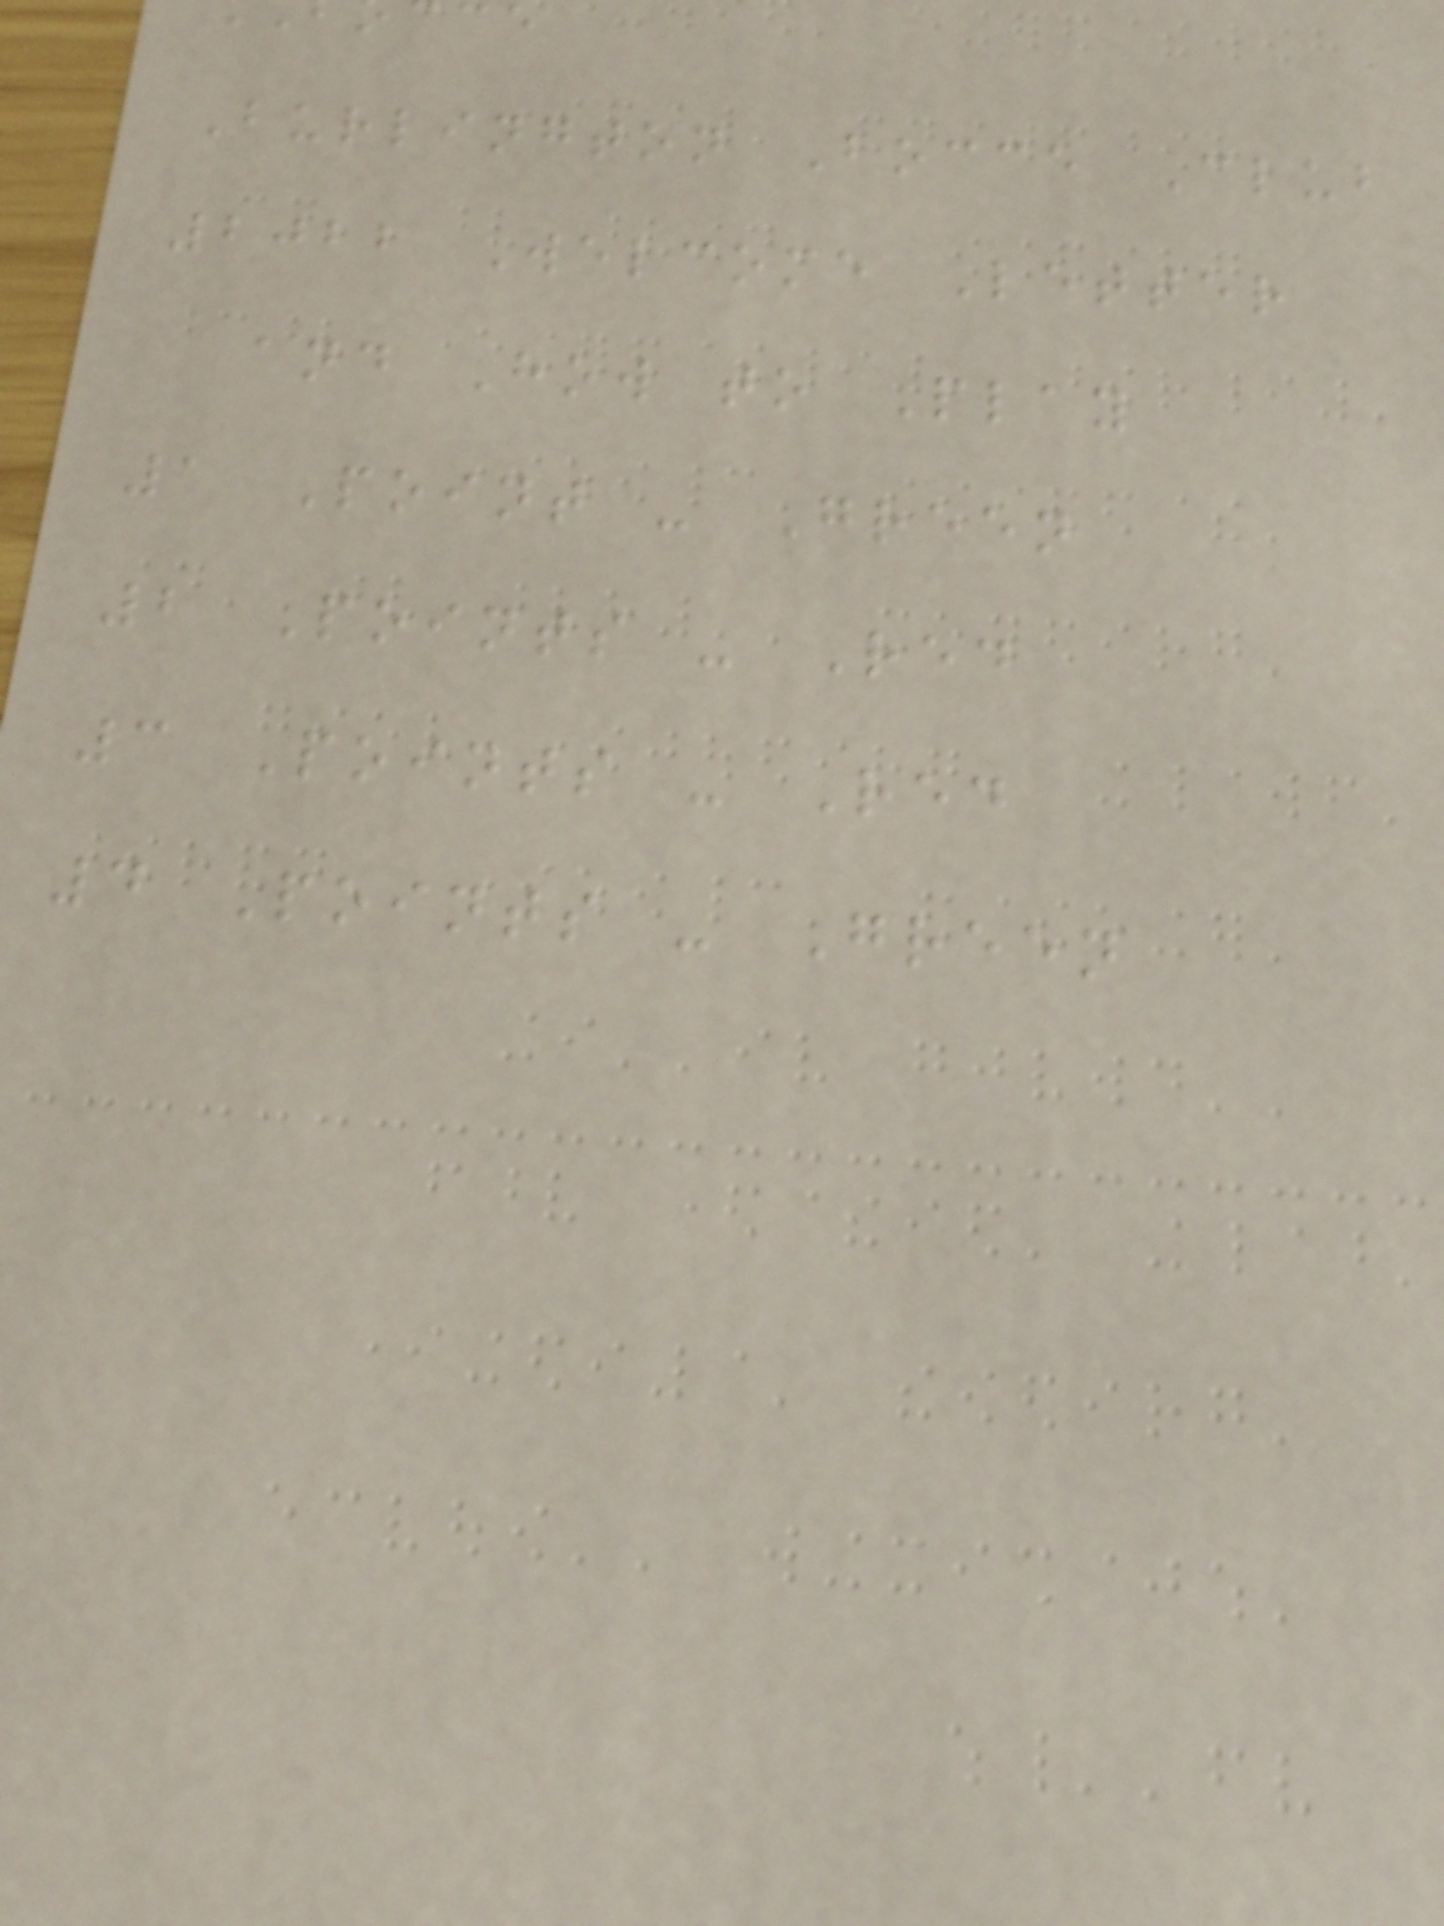Burlington Bocce Club
2022 Welcome Letter
and How to Play
1 Point - Green
2 Points - Red
3 Points - Red
4 Points - Green
